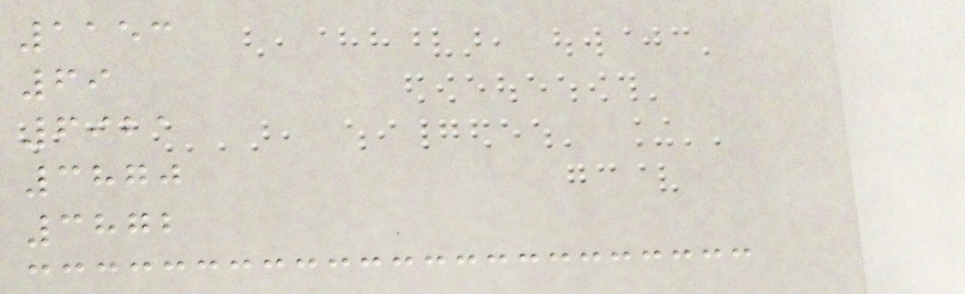1153
69
6921
3870
3872
